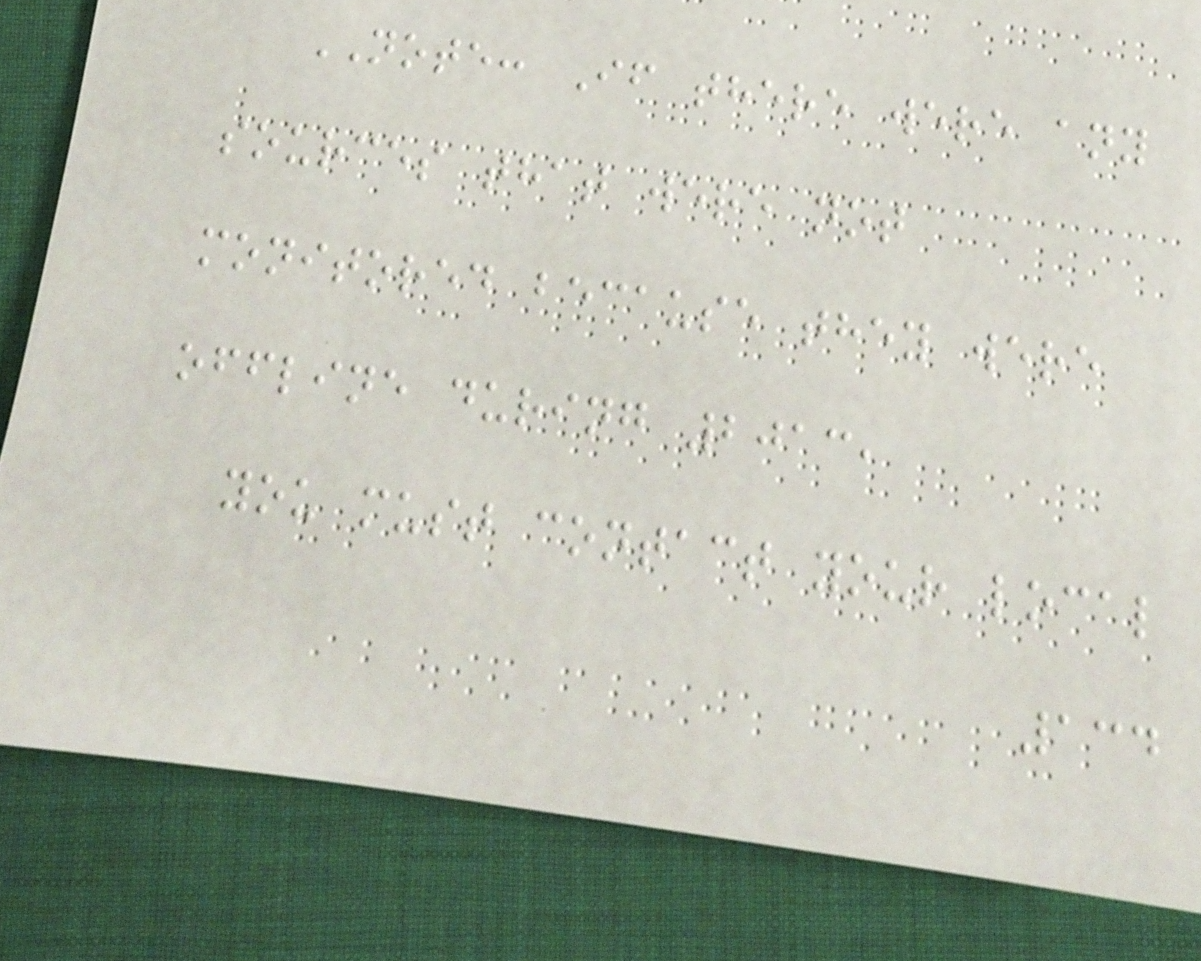NOTE: If there were any
sources that were not
monitored because they were
offline during 2013,
you must contact your local
134
